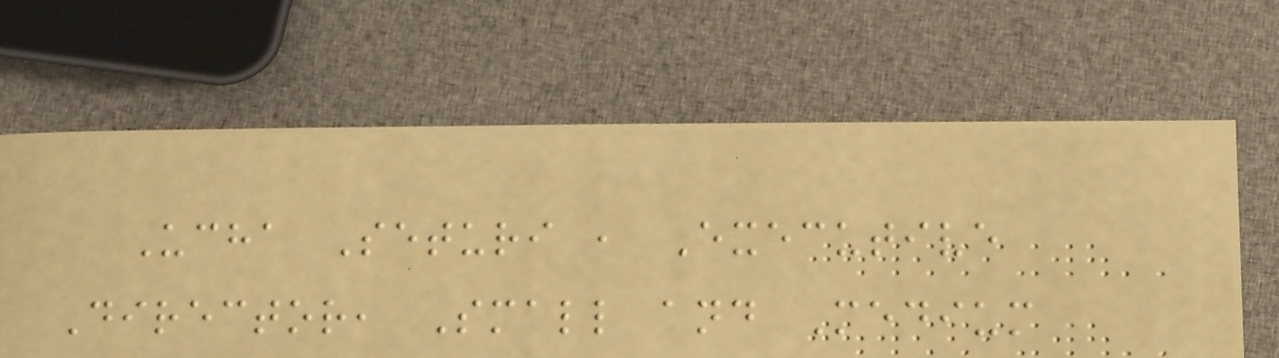Ucha Seturi , Executive
Director, Small and Medium
